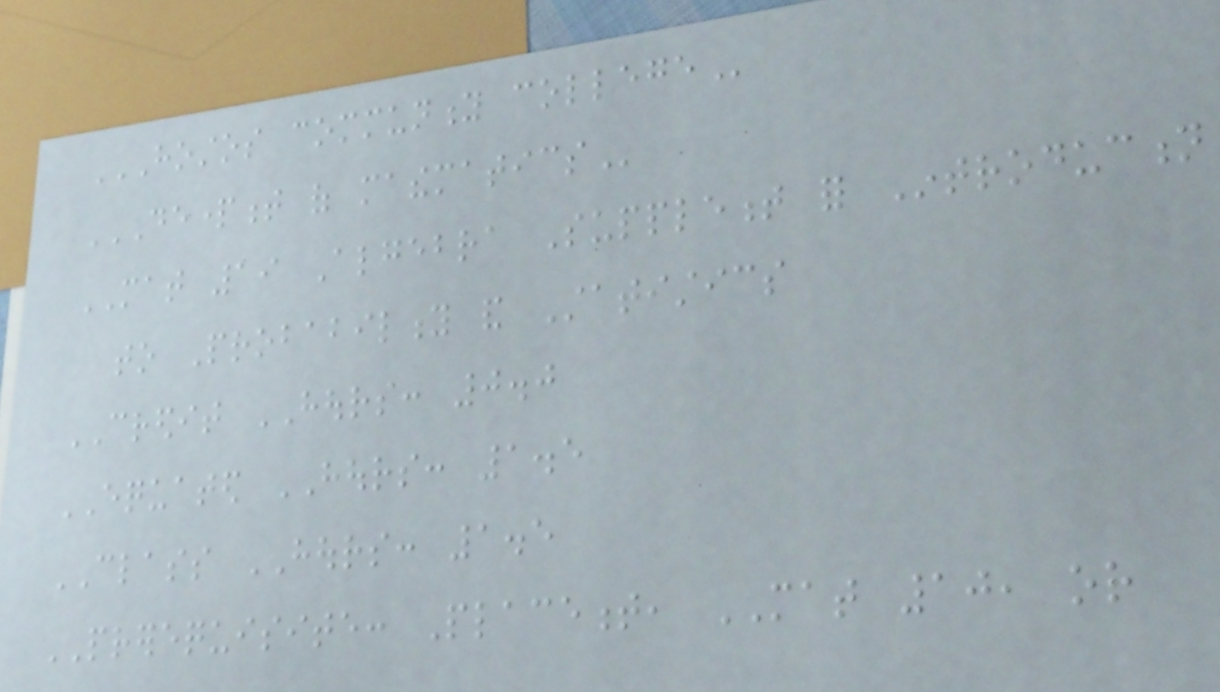HOSTOS COMMUNITY COLLEGE
DEPARTMENT OF MATHEMATICS
MAT 19 Algebra Supplement for Introduction
to Probability and Statistics
CREDIT HOURS: 0.0
EQUATED HOURS: 1.5
CLASS HOURS: 1.5
PREREQUISITE: Placement, MAT 10, or
